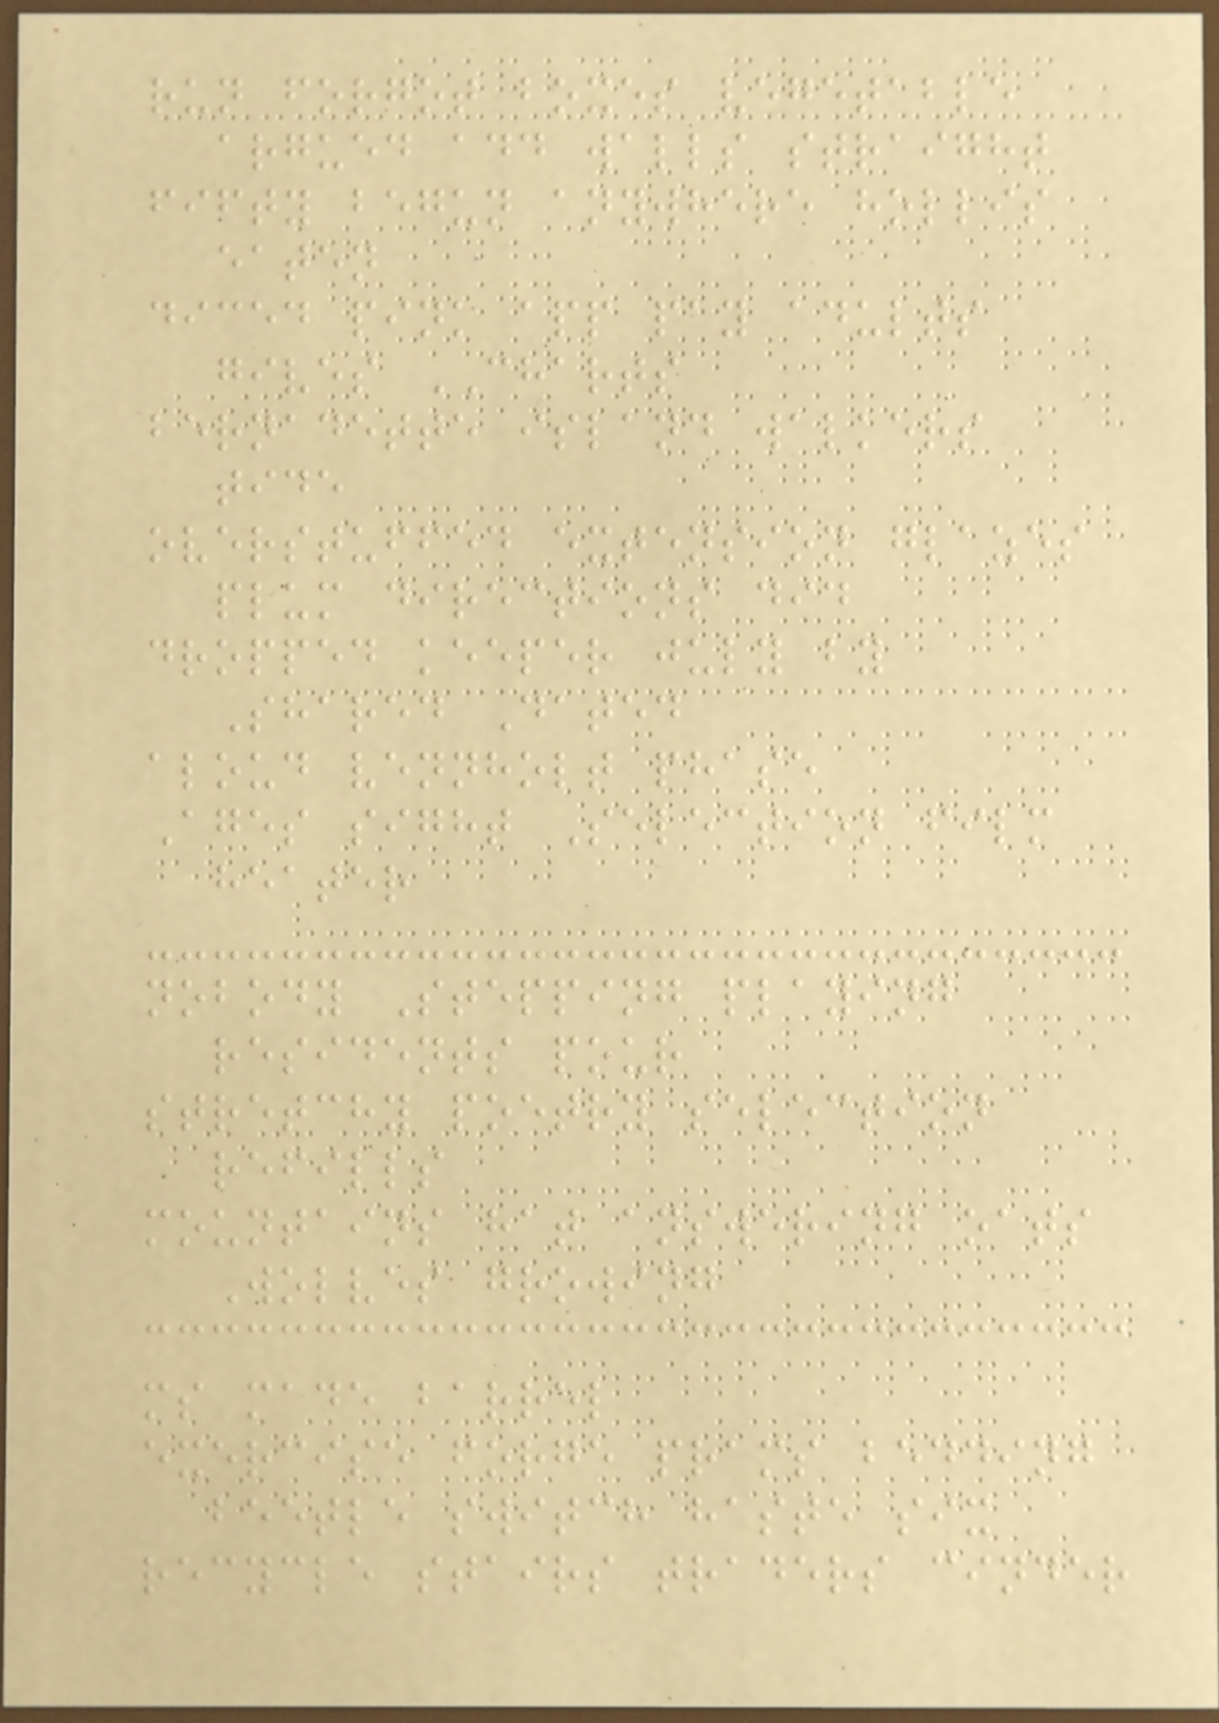run forgot boxes vegetable
argued add walls straight
fifty begun anywhere hollis
eaten
diced pink app pay adults
gives CHARTS
bernadette island walkers
tide
overstuffed extension glazes
plum directions did
dropped keeper july by
Shared Dated
aloud vennholt phase
Ages sight Selection film
heater
nobody Stepping playing
residents pour
stretchy poetry selection
refills
mountains hat answering oats
Wolves growing
ms made barrel
exercise forge prams bedding
beetle switch haste six
recycle stairs traders cinder
